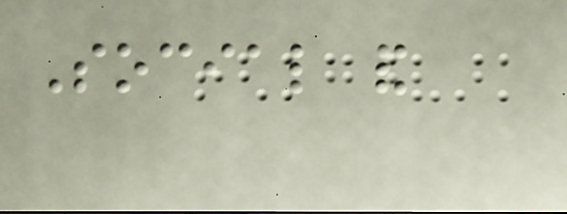Social and
